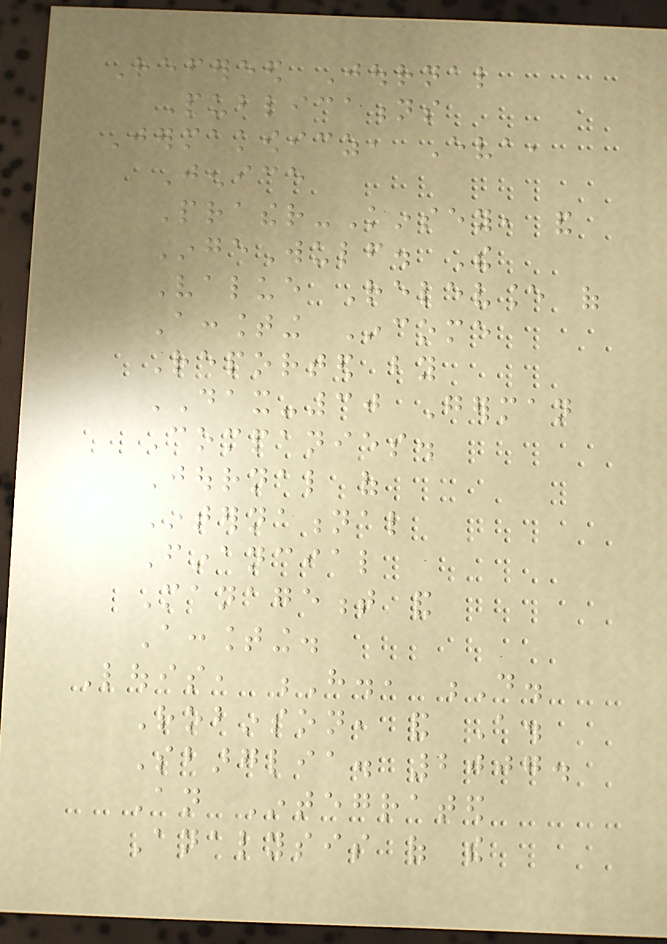Refereed Journal
Publications
Jermakowicz, Eva,
Jenice
Prather-Kinsey, and
IngeWulf. The
Value Relevance of
Accounting Income
Reported by
DAX-30 German
Companies.
Journal of
International
Financial
Management and
Accounting.
Louis, H., D.
Robinson, and A.
Sbarglia. 2007.
An Integrated
Analysis of the
